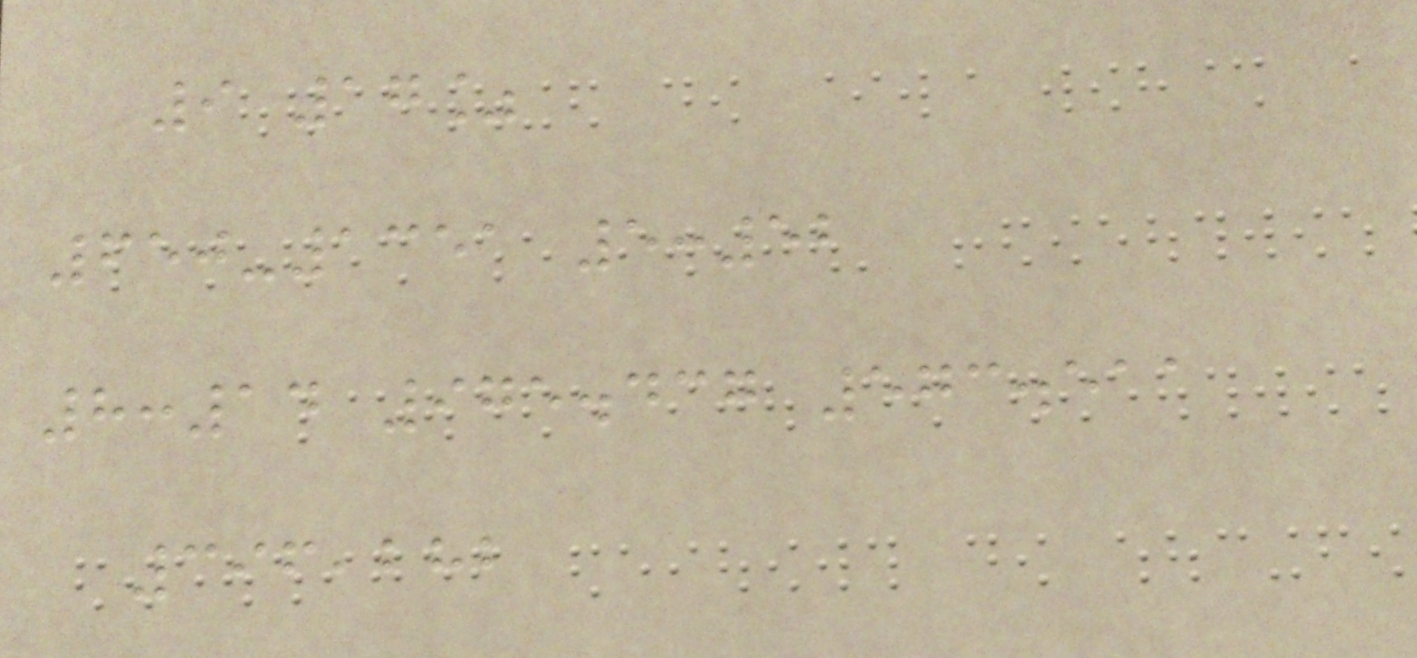9 17%
650-1351 5:52
8:14 975.437 573.511
396,282
